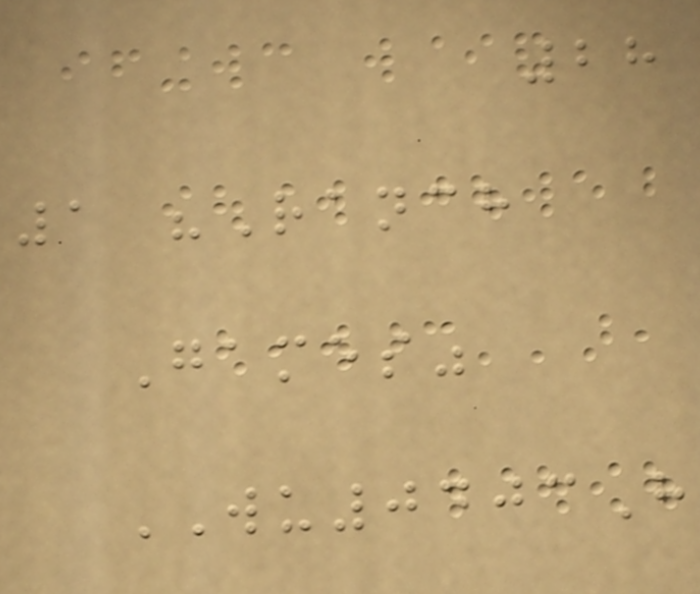28
1 "Ranch
Games"
WU0403H
